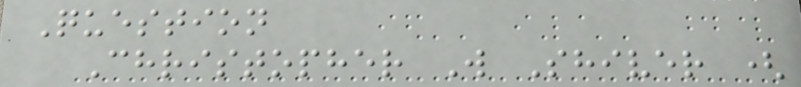Question
Christopher W Shiver (
